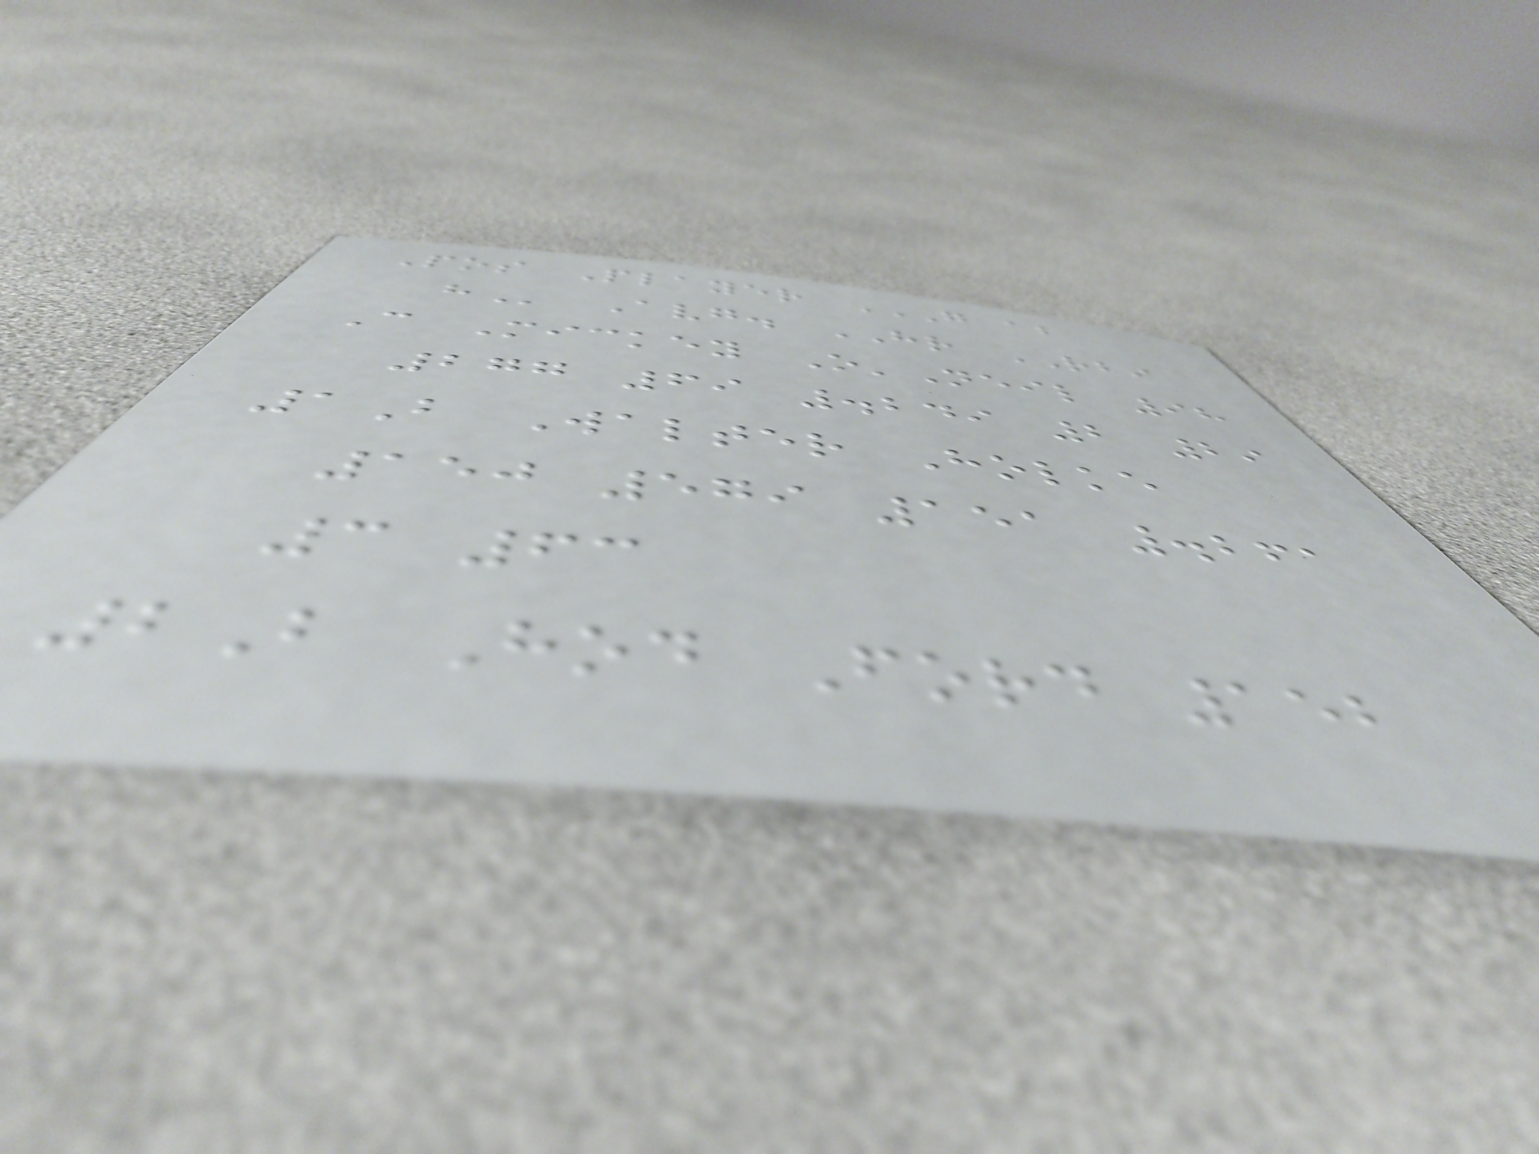Pos Player G AB
H Avg. HR RBI
C Mickey O'Neil 98
277 69 .249 2 29
1B Walter Holke
150 579 151 .261
3 63
2B Hod Ford 152
